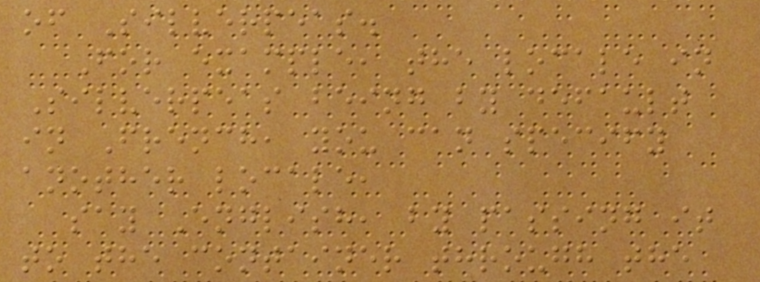of Silverpeas.
For example, the locale in
Silverpeas being by default
in French, you can specify
another locale,
say English, by passing it
to the container through the
